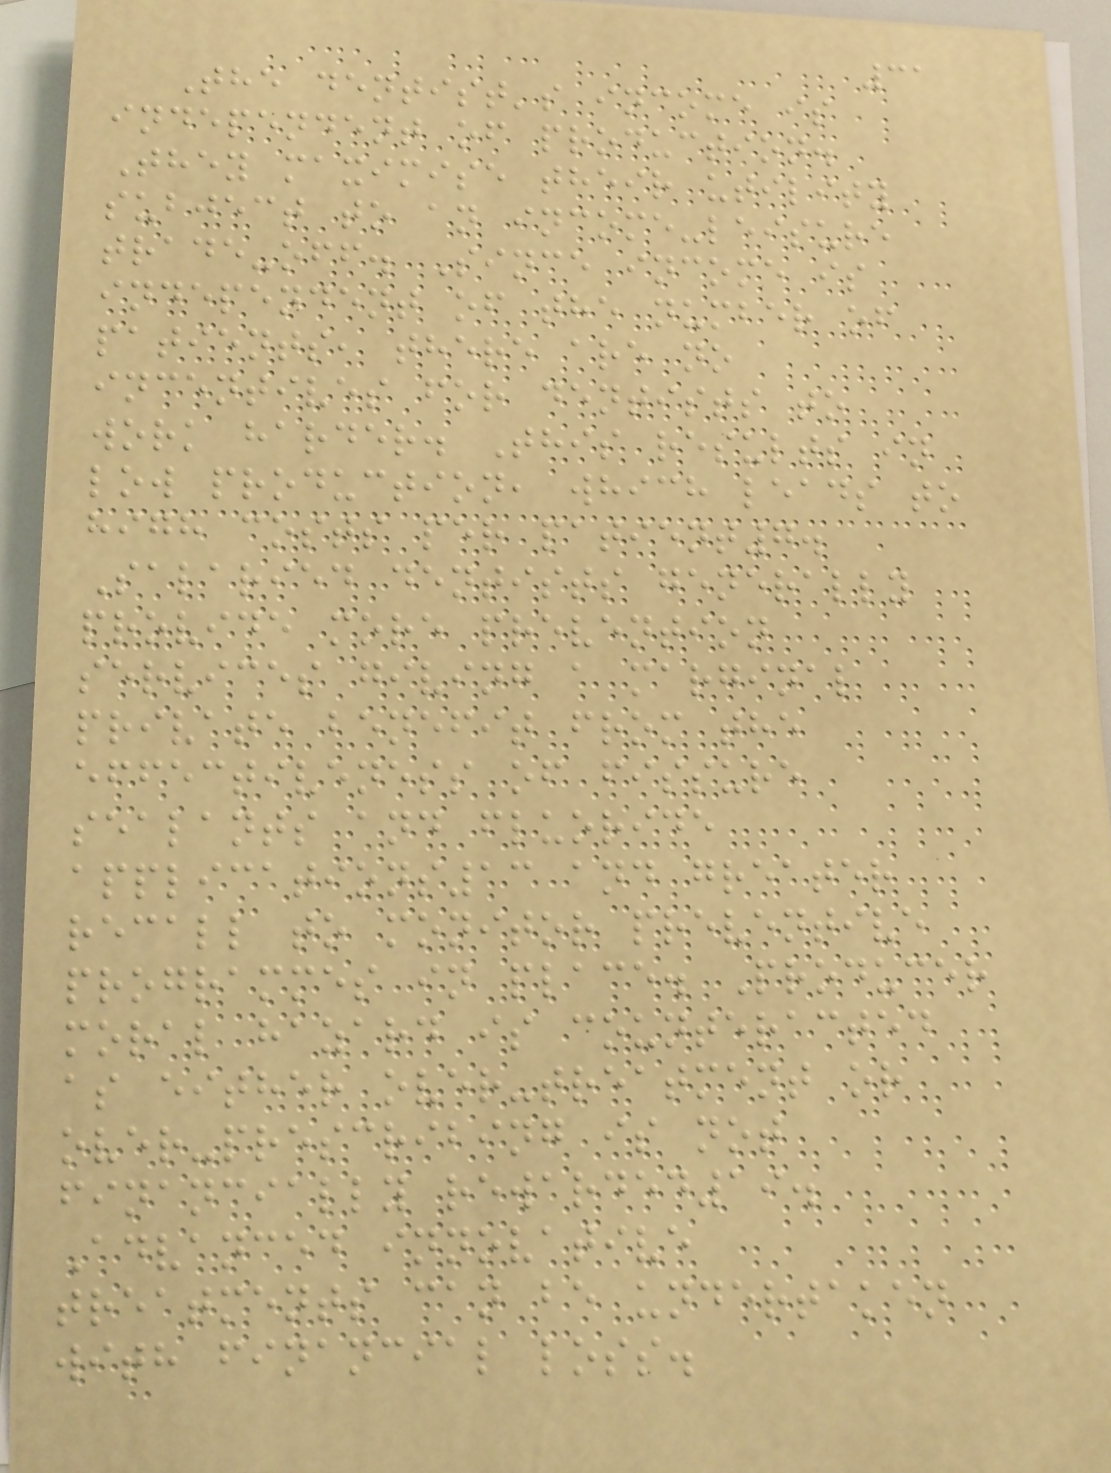31
The dentist's income is
independent of production.
They maximise their utility
subject to an income-leisure
trade-off. Since income is
independent of the number of
patients, there are no
incentives for dentists to
work harder. This results in
low production, which leads to
high costs per patient7.
Salaried dentists generally
provide more prevention
services giving a marginal
private benefit from the
effectiveness of fissure
sealants and fluoride
applications13 and greater
recall to monitor preventive
programmes in place. Producer
moral hazard is counteracted
as either over-treatment or
over-prescribing is not
financially rewarded19.
Advanced innovative
treatments can be undertaken
with financial loss.
